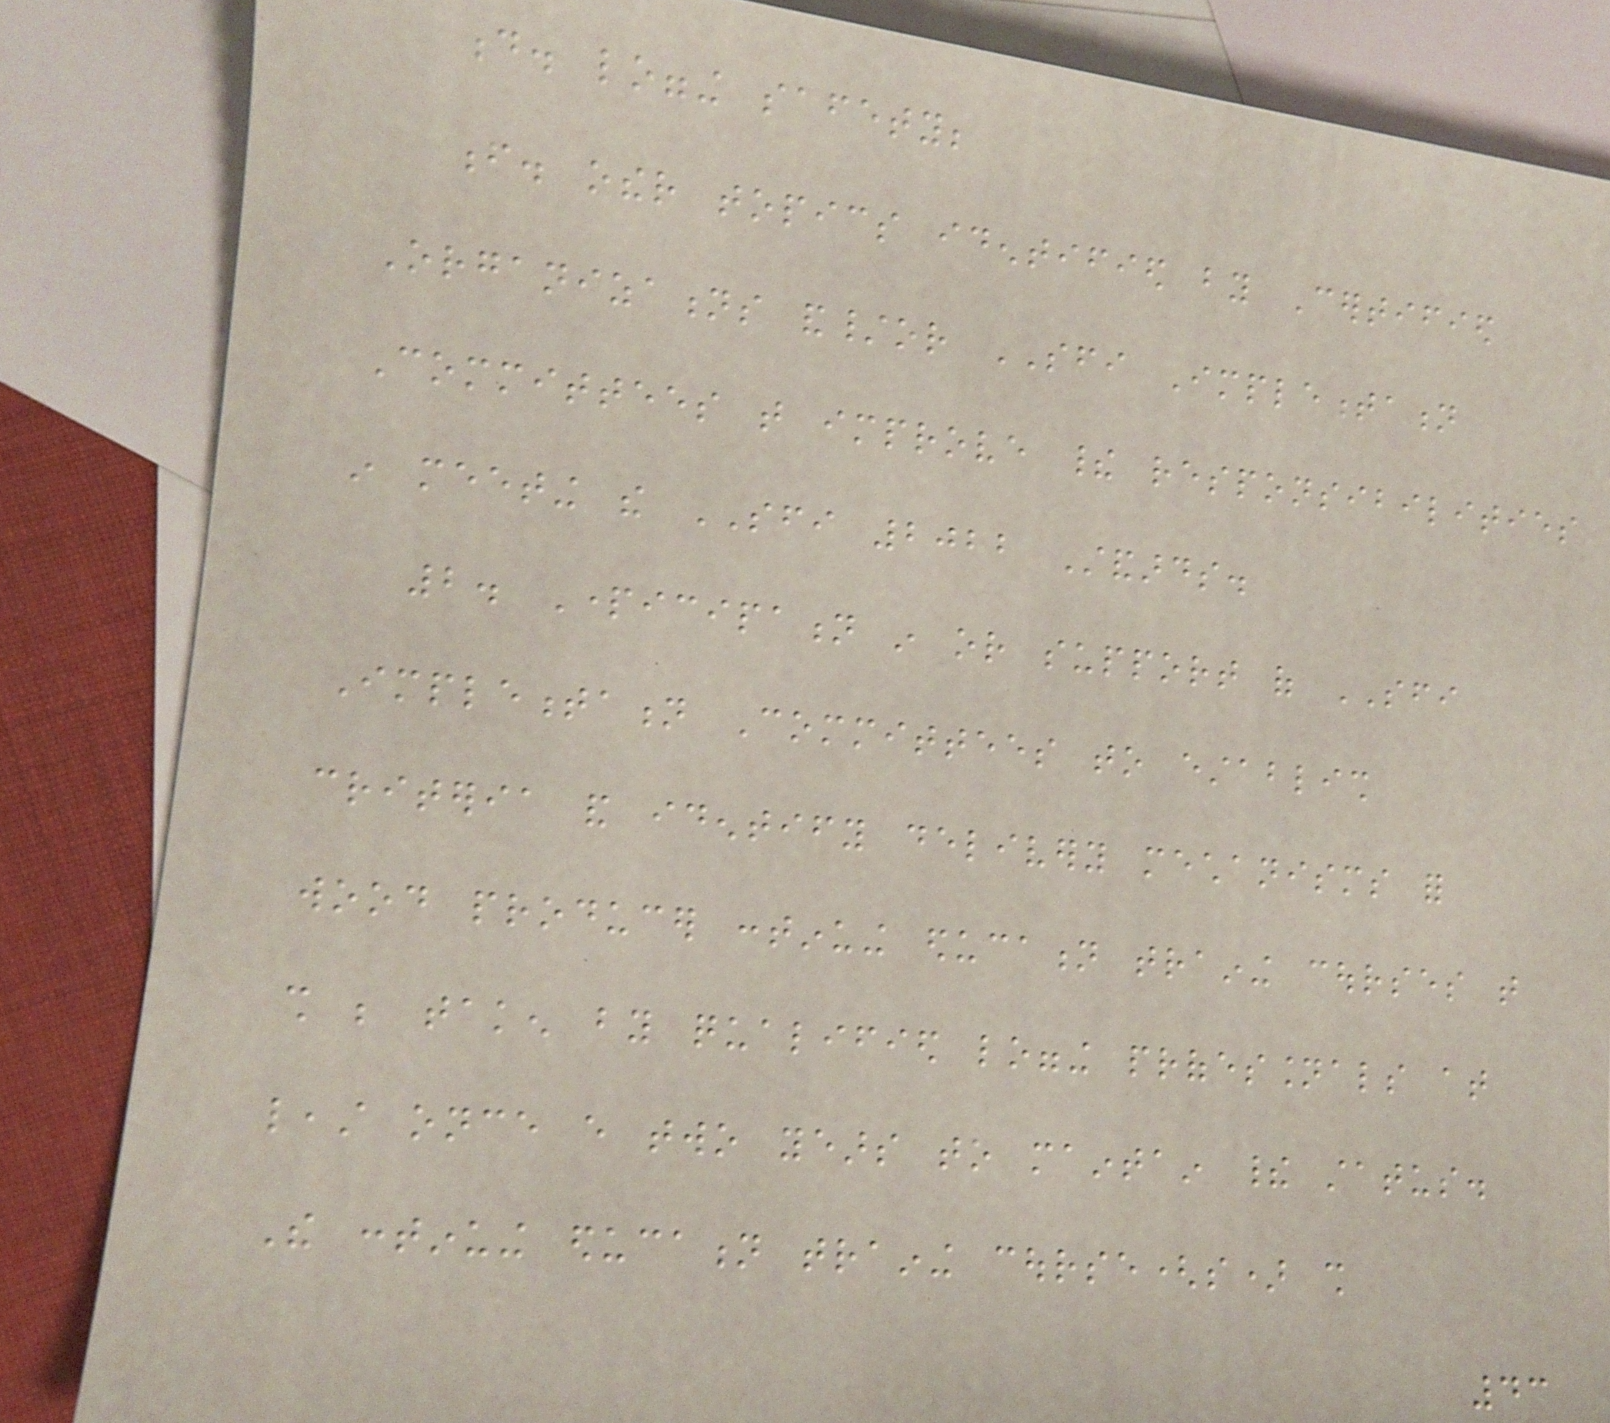d. logging safety;
f. other topics identified by Certified
Organizations and/or SFI Implementation
Committees that improve their responsibilities
in meeting the SFI 2022 Standards.
2. Participation in or support of SFI
Implementation Committees to establish
criteria and identify delivery mechanisms for
wood producer continuing education training courses that
shall be taken by qualified logging professionals at
least once every two years to maintain their status.
The continuing education training course(s) shall
43
